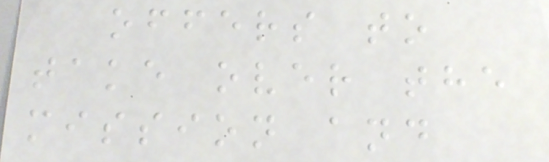offers to
take over the
mission and
